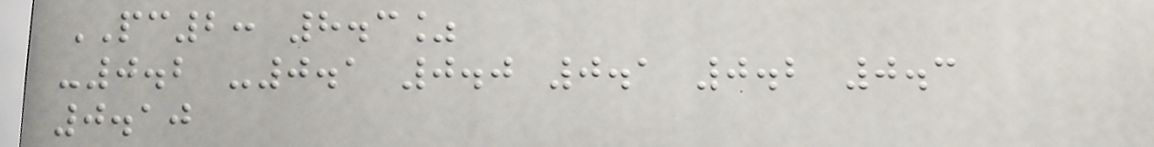PC2: 8.3%
-0.2 -0.1 0.0 0.1 0.2 0.3
0.10
